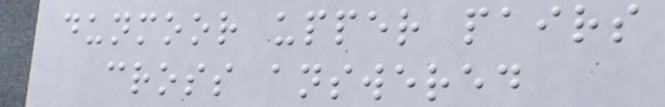dunmoor upper pairs
cross answered
